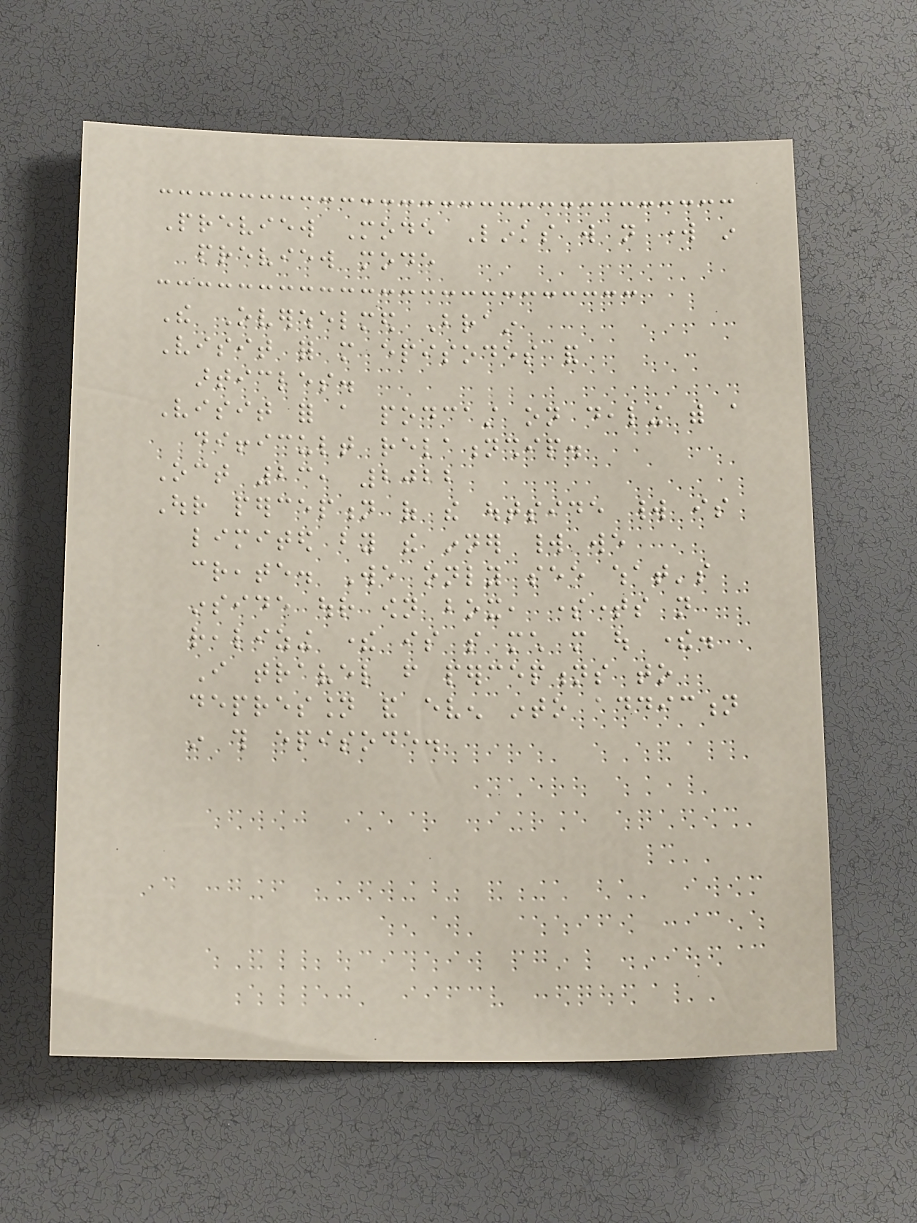Preview Mode Links will not work in
preview mode
The Overwhelmed Brain
Visit for more episodes and
articles.
Visit for a podcast on dealing with a
difficult relationship.
Oct 23, 2022
Our perception of the outside world is
limited by the inner world we
create. We only see what's
inside our own box, sometimes not
realizing there is so much more out there.
I travel from perceptions to
depression and even into addiction
in this episode.
